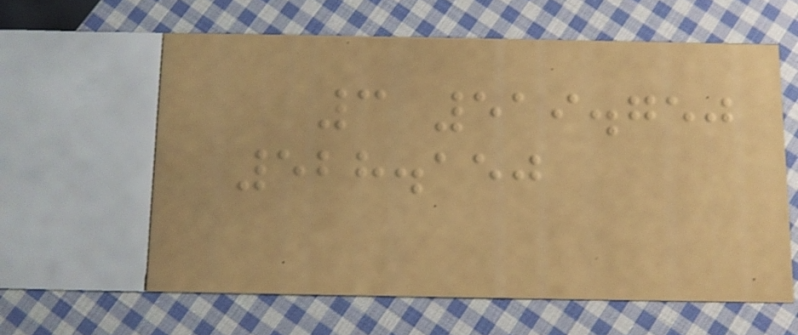3 519.750
528.150
